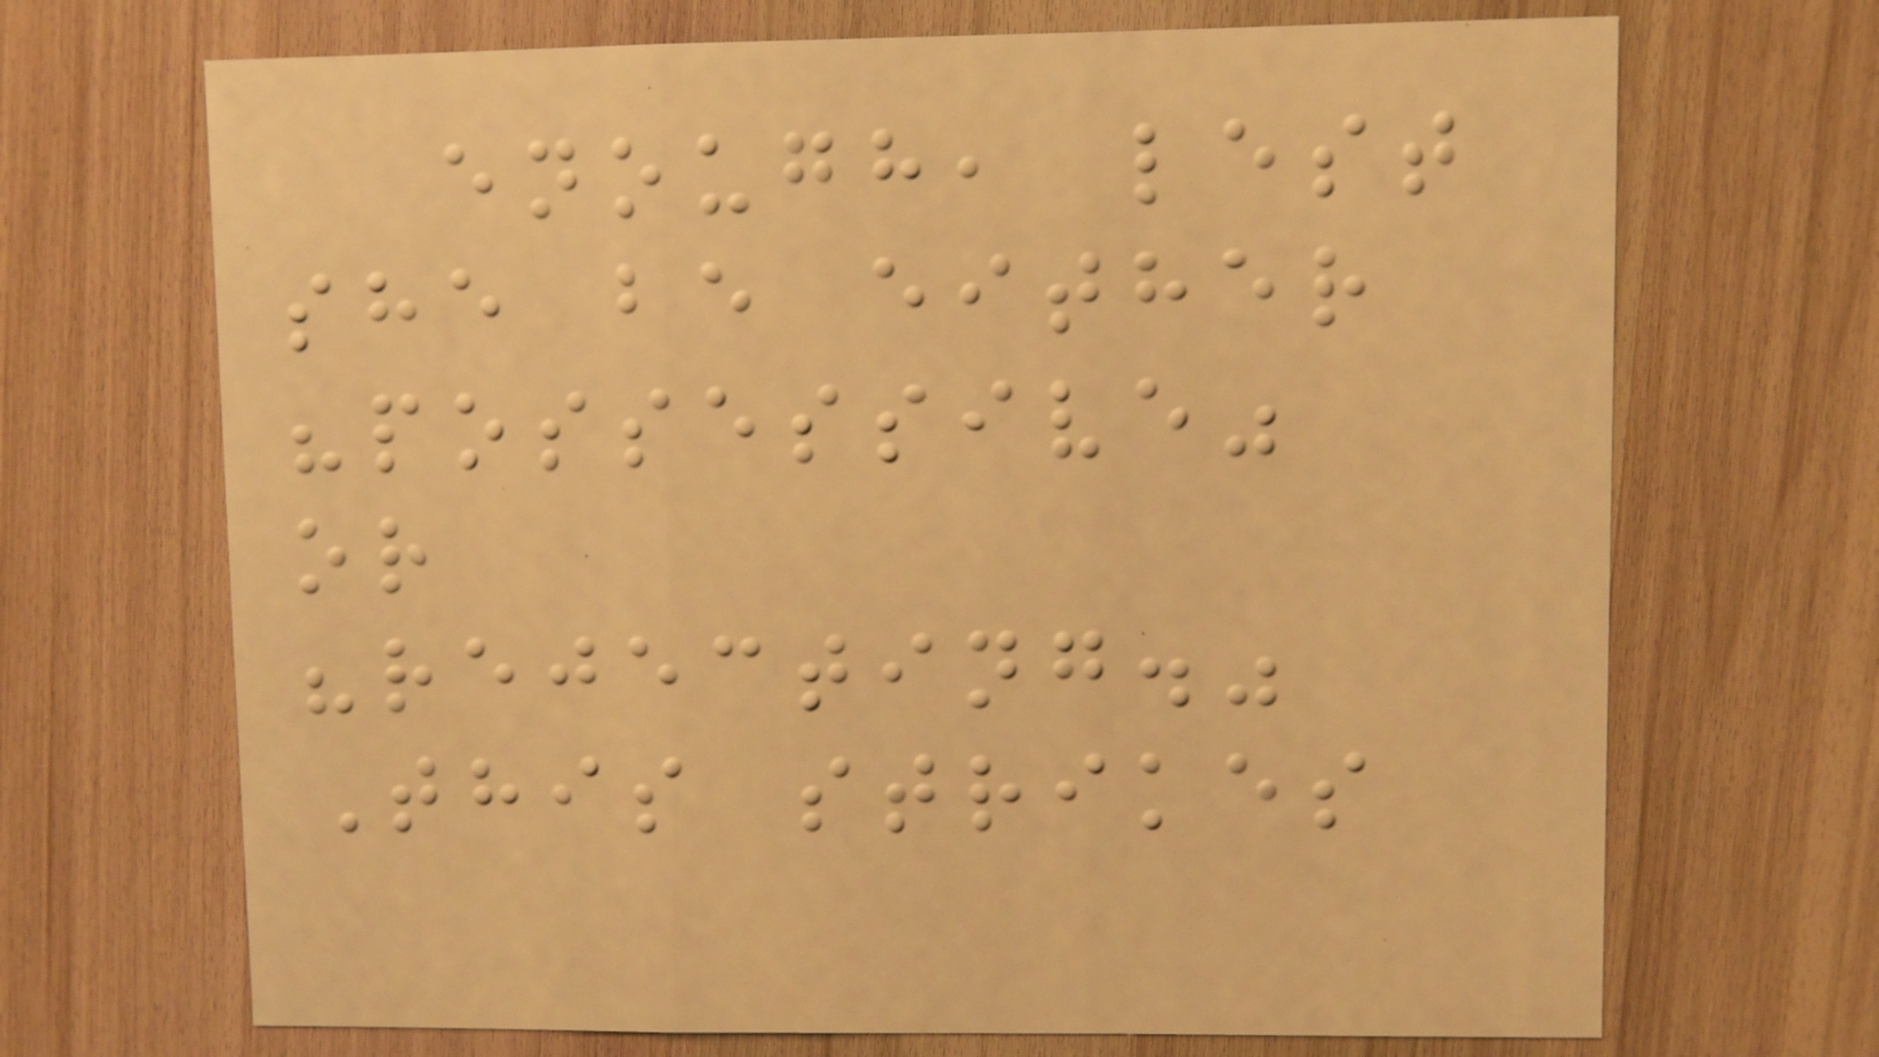enough, lest
she be either
"possessive"
or
"rejecting."
This strikes
